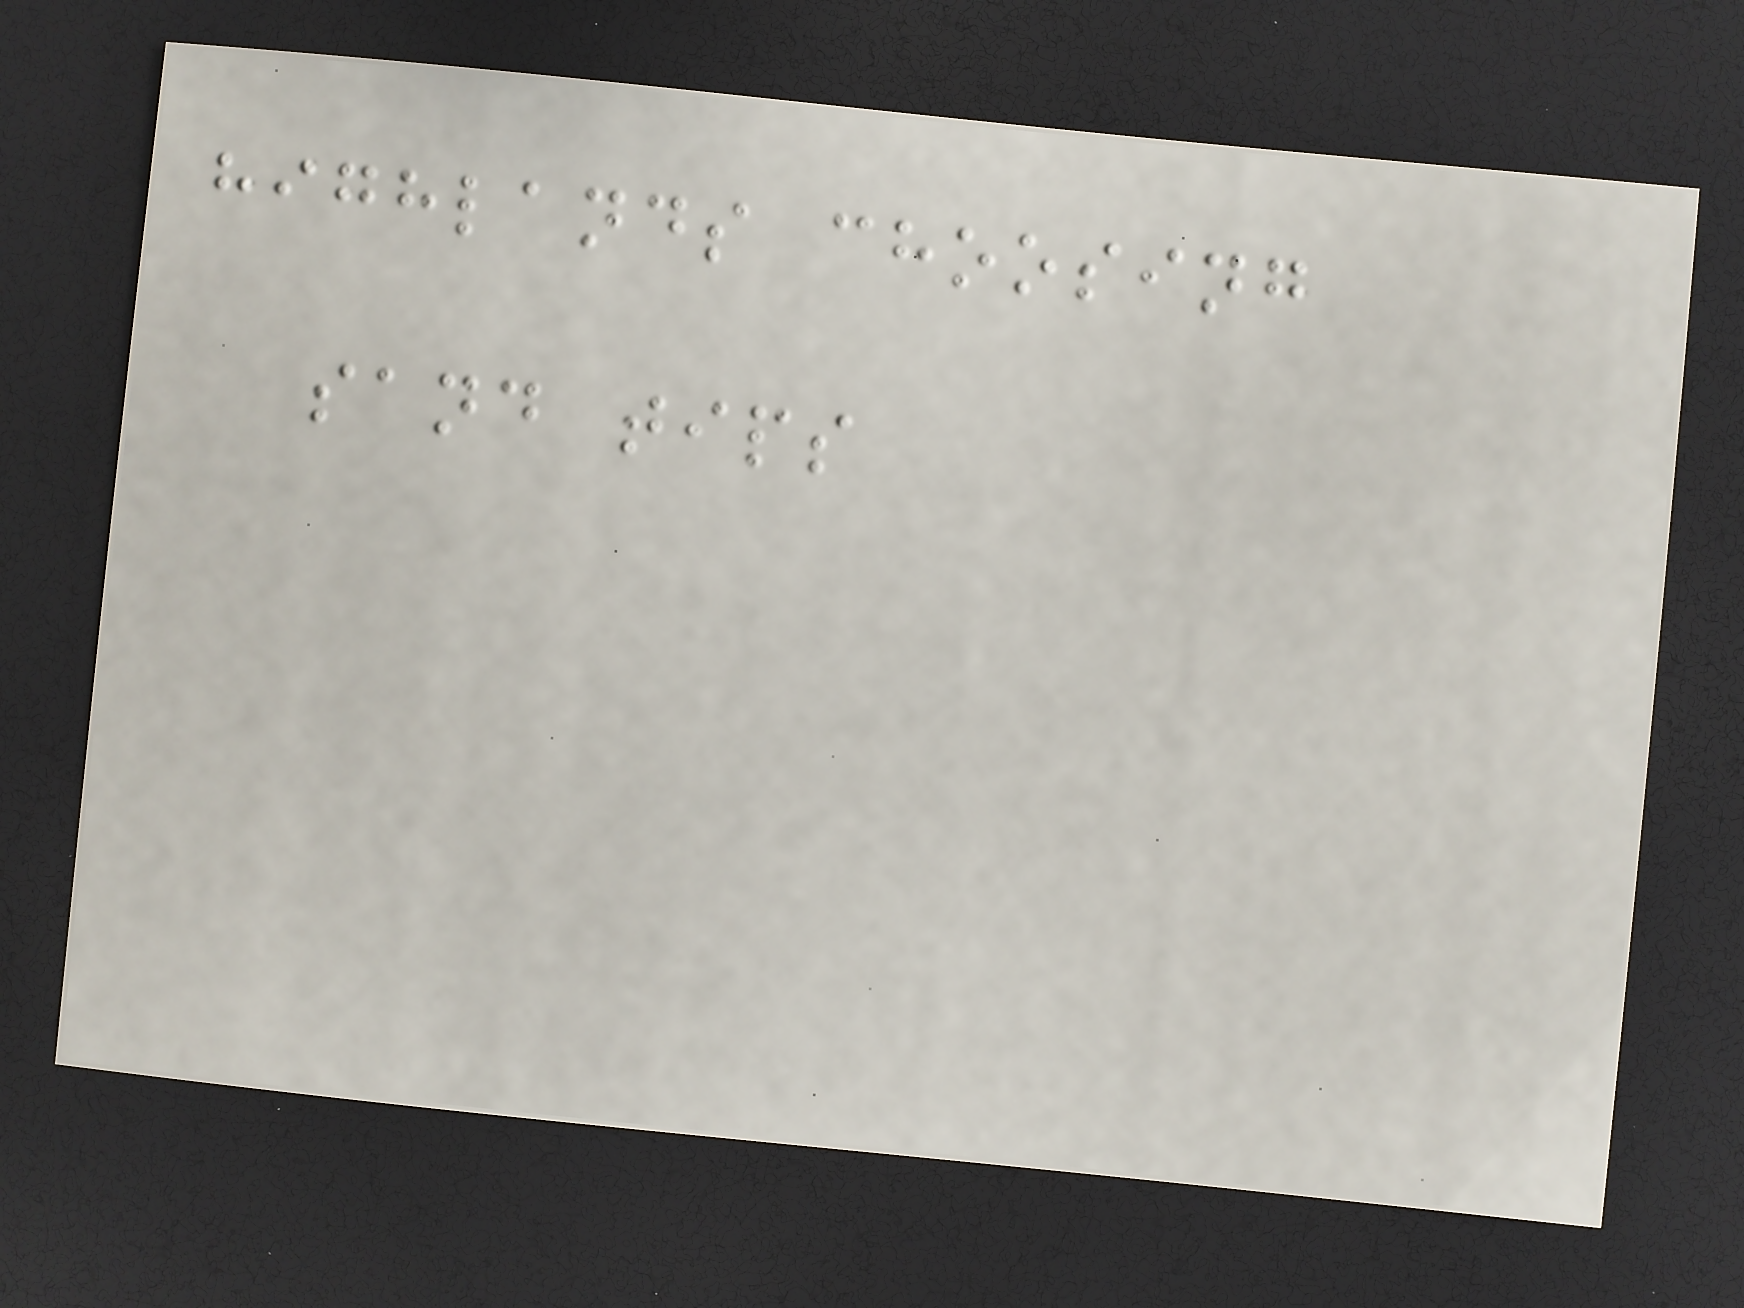highlands choosing
sand tips
